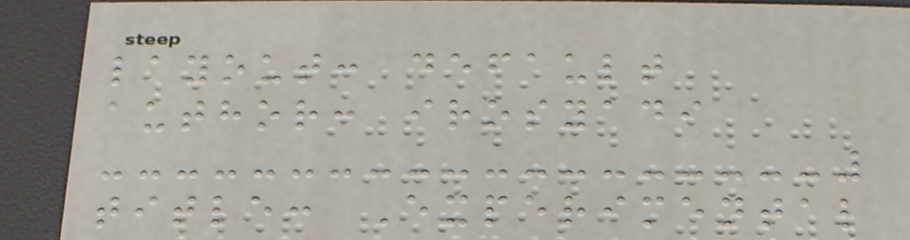layout: default
author: irosyadi
title: Experimental
